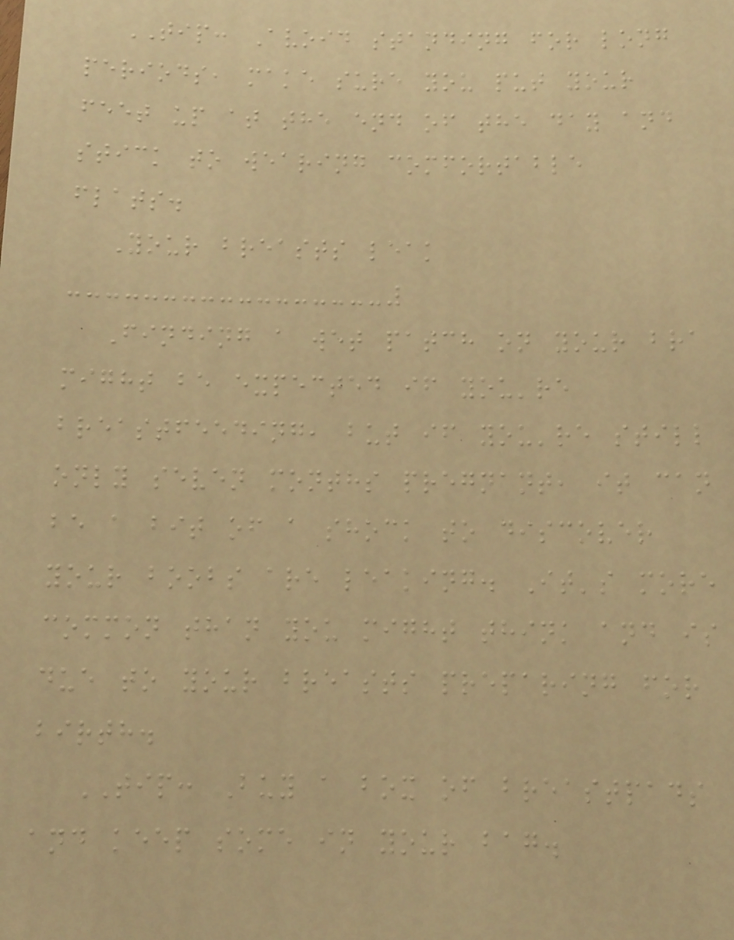TIP: Avoid standing for long
periods, make sure you put your
feet up at the end of the day and
stick to wearing comfortable
flats.
Your breasts leak
Finding a wet patch on your bra
might be expected if you're
breastfeeding, but if you're still
only seven months pregnant, it can
be a bit of a shock to discover
your boobs are leaking. It's more
common than you might think and is
due to your breasts preparing for
birth.
TIP: Buy a box of breastpads
and keep some in your bag.
